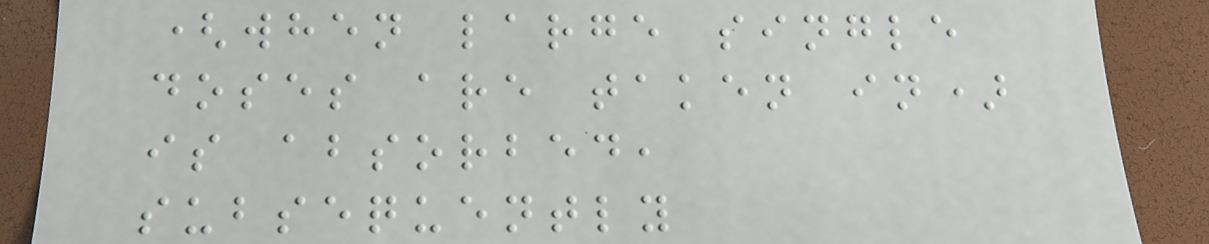(when large single
doses are taken in)
is absorbed,
subsequently
